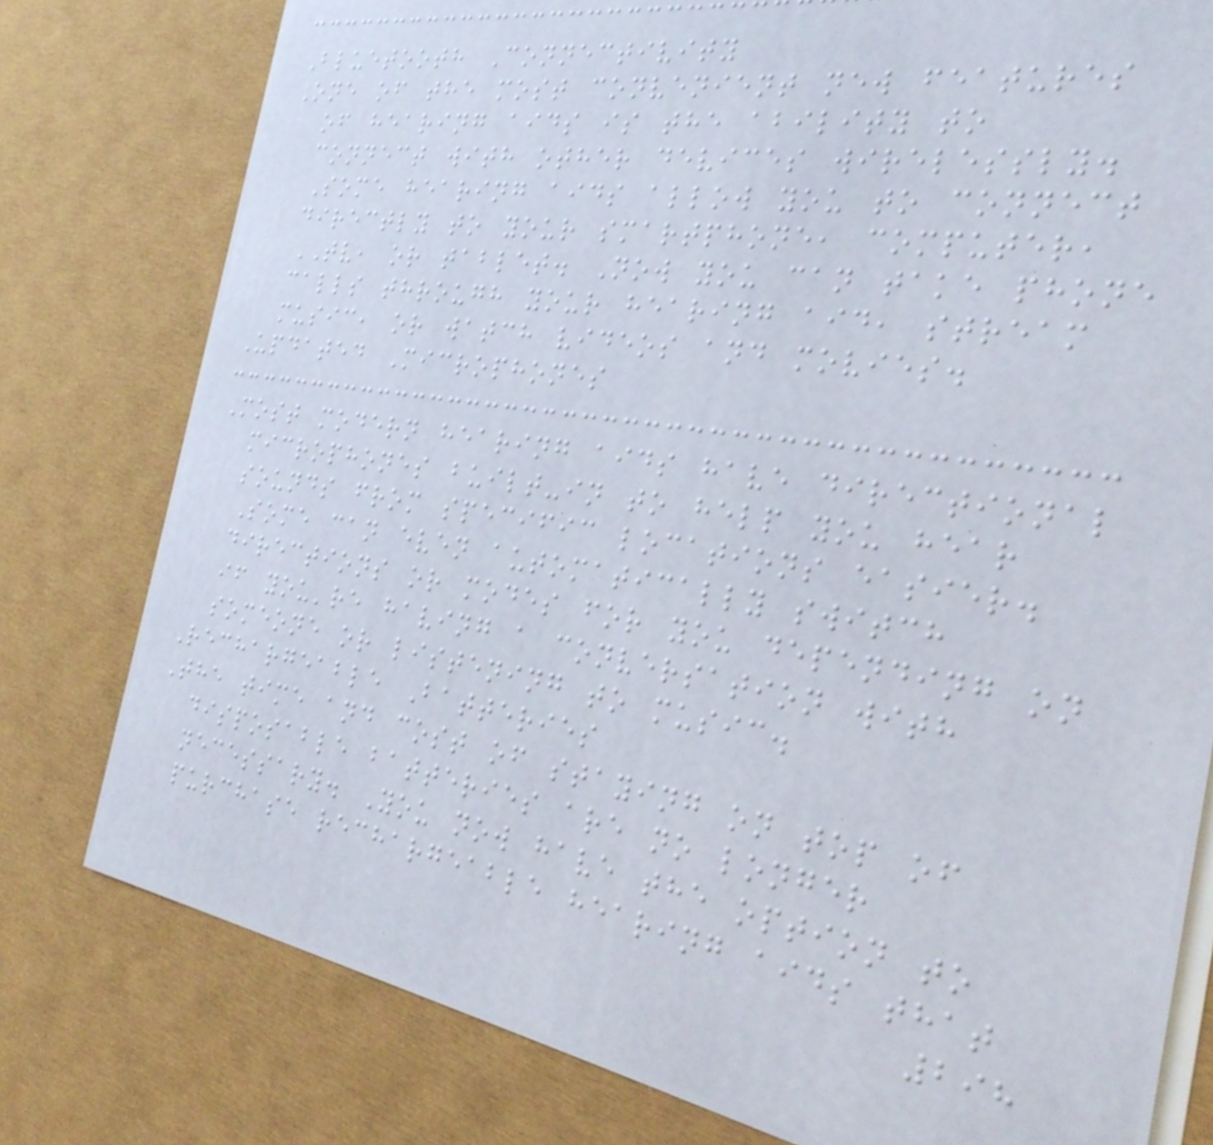Bluetooth Connectivity
One of the most convenient new features
of hearing aids is the ability to
connect with other devices wirelessly.
Some hearing aids allow you to connect
directly to your smartphone, computer,
TV, or tablet. Now you can take phone
calls through your hearing aid, stream
music, or watch videos and movies.
Updated Microphones
Most modern hearing aids have directional
microphones built-in to help you hear
sounds from specific locations easier.
Some can even automatically switch
directions or modes for you depending on
if you're having a conversation with
someone or listening to music.
Rechargeable Batteries
The time and cost of staying on top of
disposable batteries are no longer
necessary. You now have the option to
purchase rechargeable hearing aids that
298
